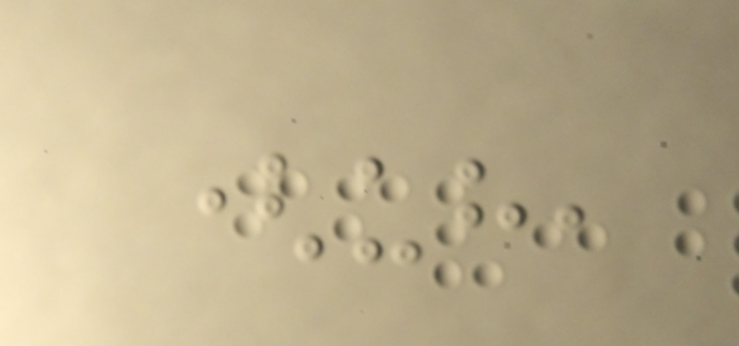(uh,
